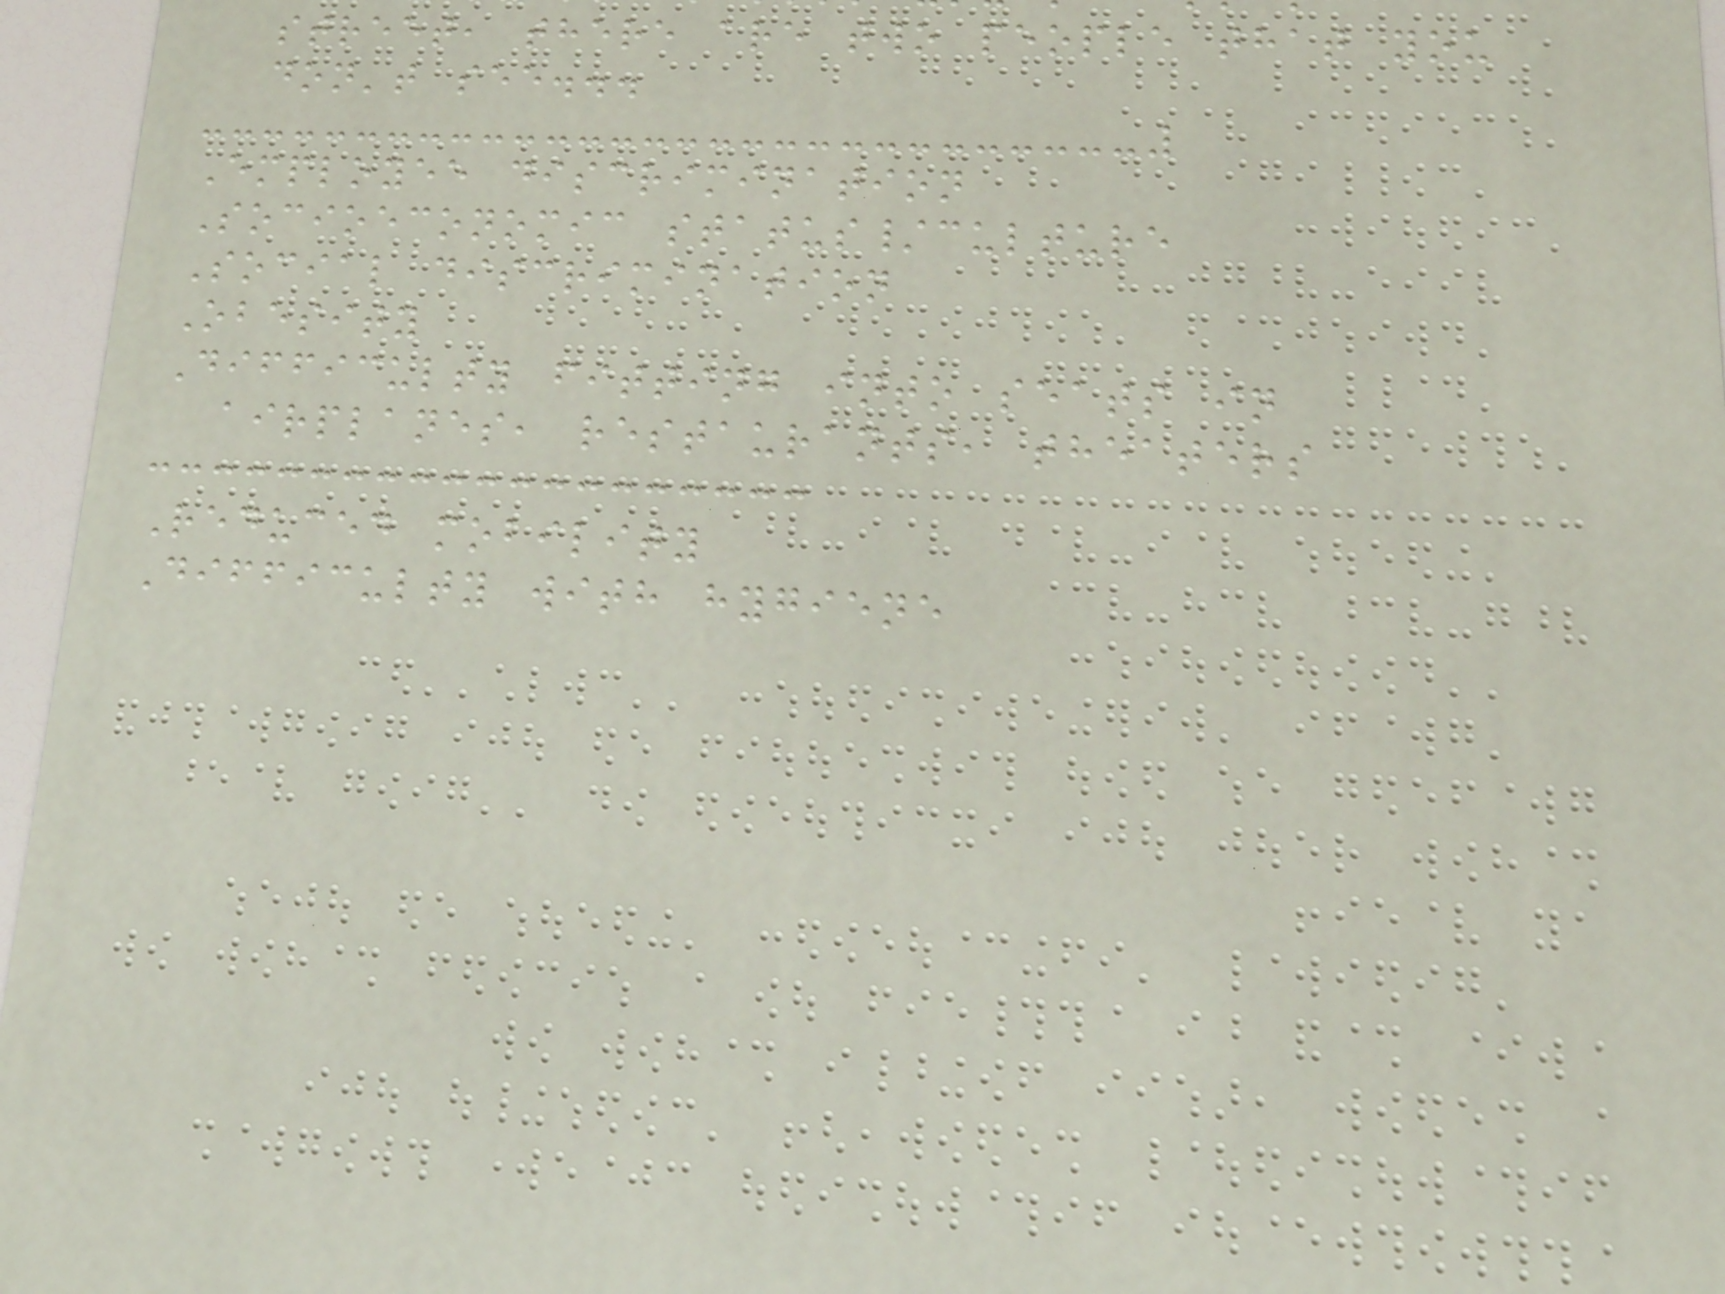street, there are two people that you
don't see...
Employee discrimination
Socioeconomic status/culture
Social discrimination
Obesity
Difficulty fitting into seats in
airplanes, restaurants, theaters
Reduced mobility
Difficulty with hygiene
